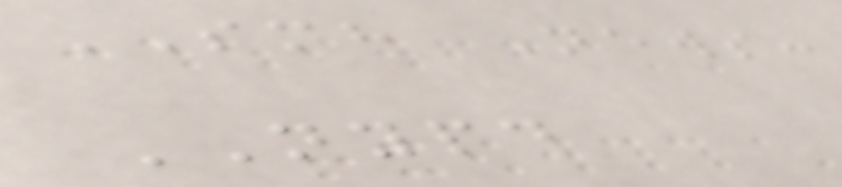SMH News:
NYPD
